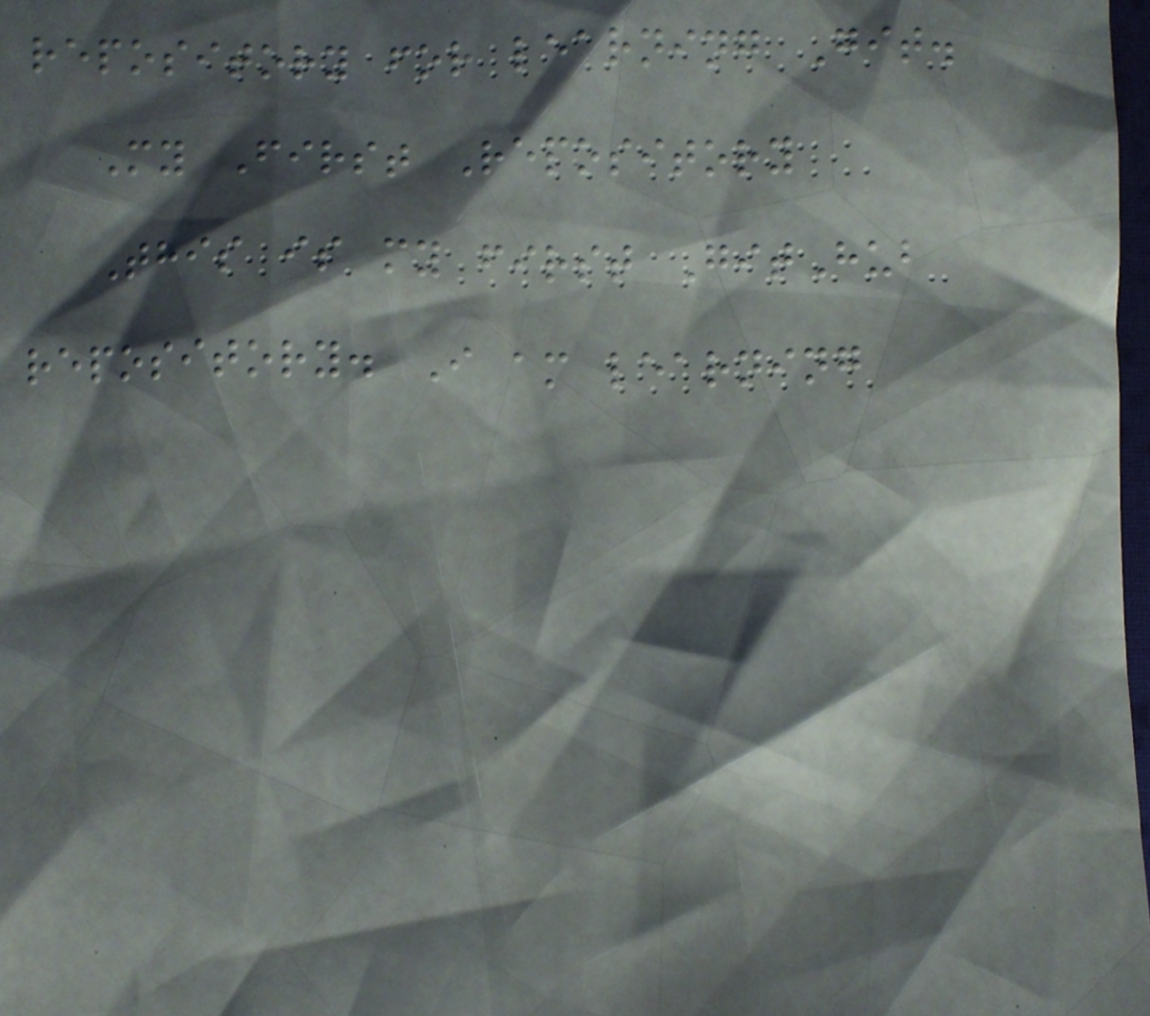repository for learning Git.
My First Repository
This is my first GitHub
repository. I am learning
